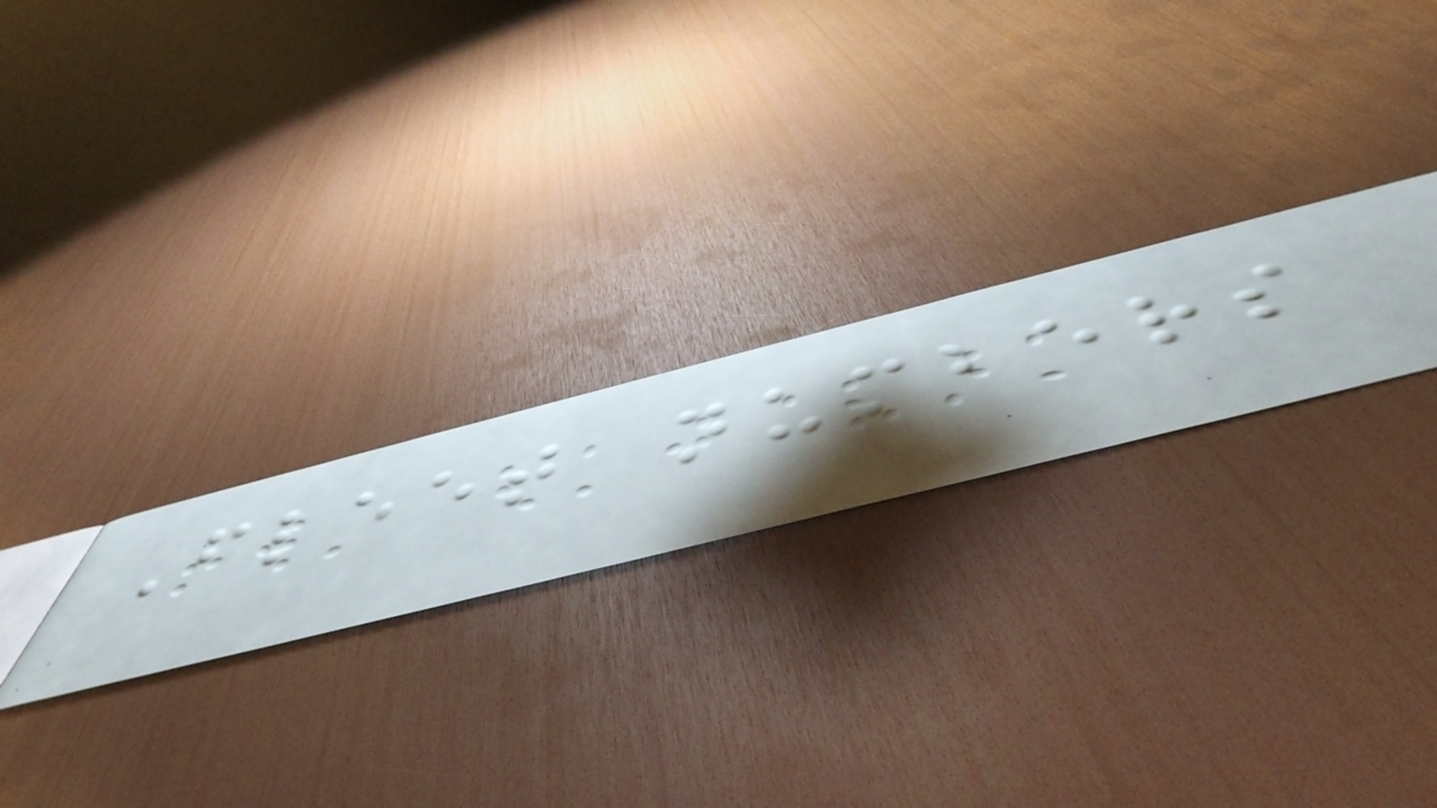Fleet numbers
